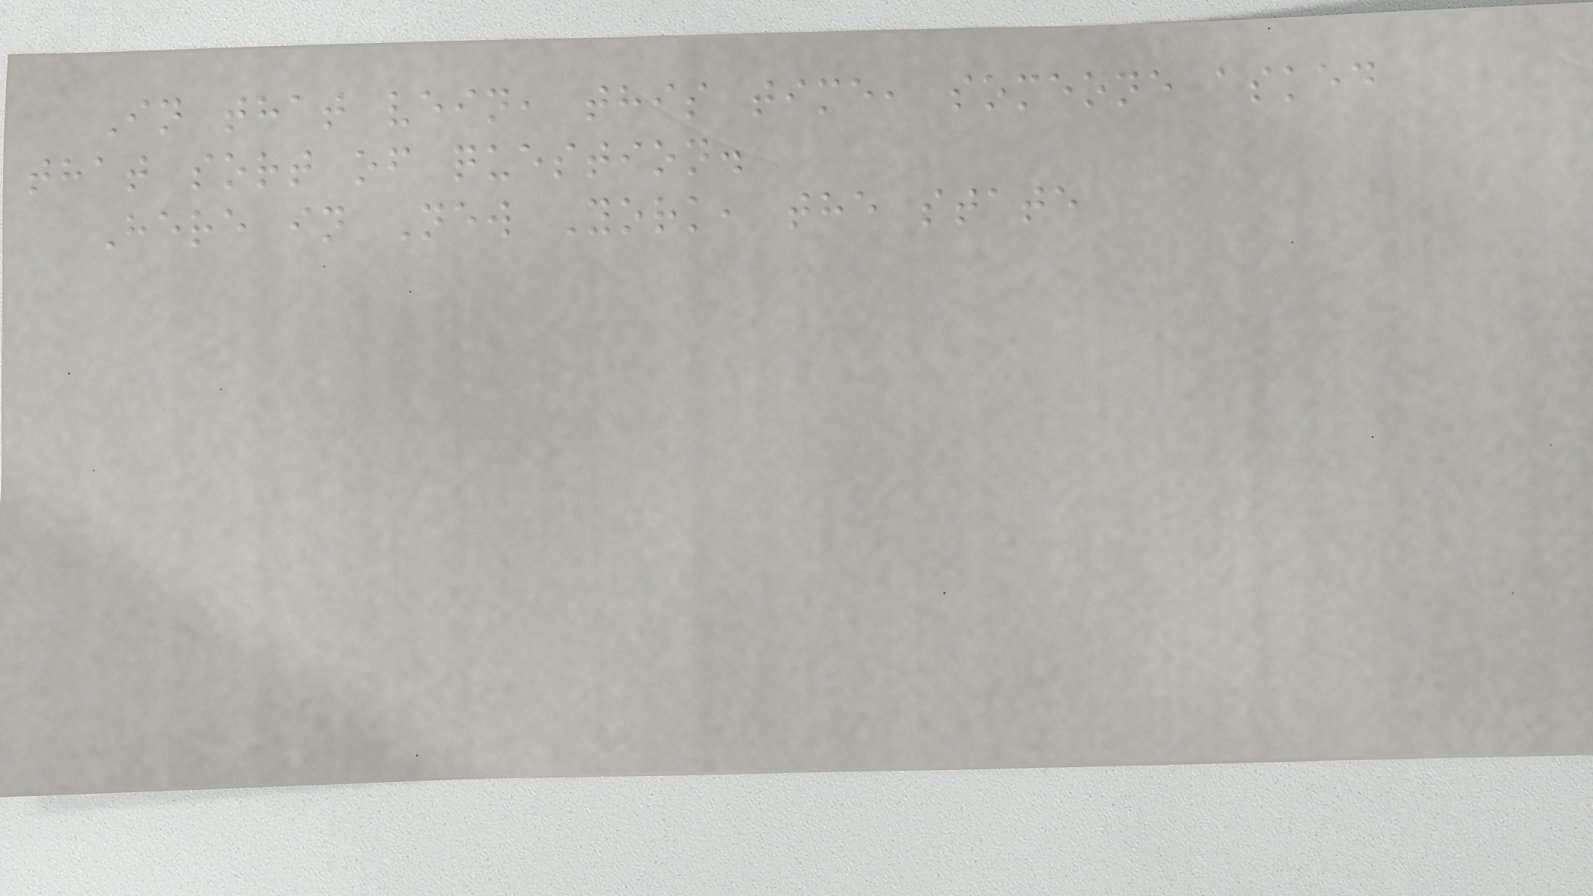In that vein, this time, someone asked
that sort of question.
Here in New York, the state
